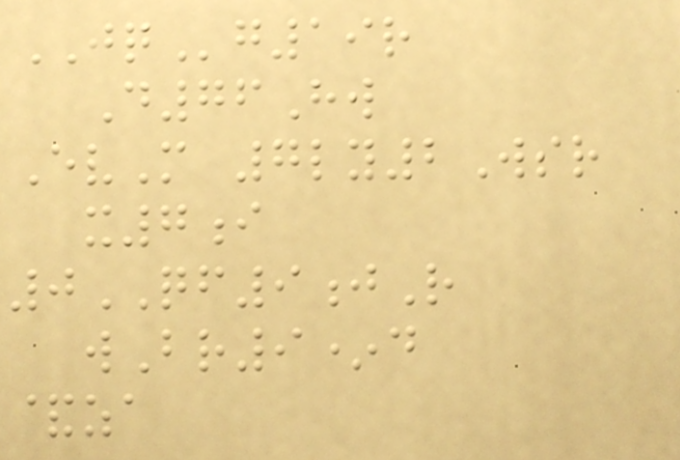JQg19r
D76Hw
EvM 7ly2Wsr
x7i
0QF9jR
wBr9*d
&za
